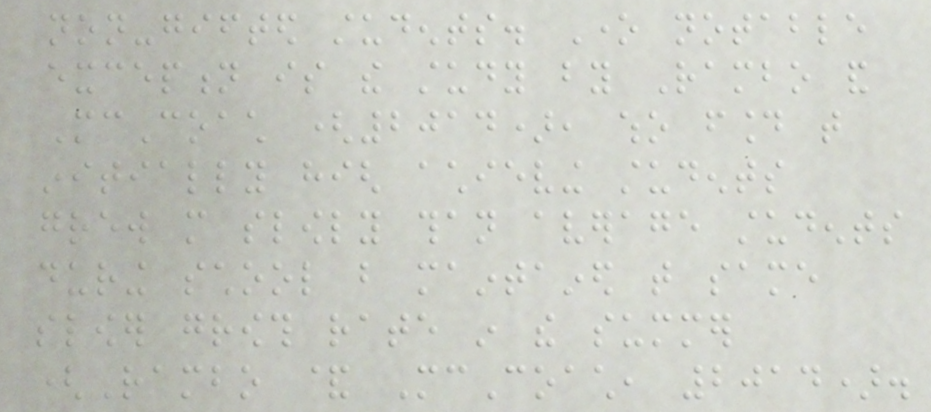non-gifted students. One notable
exception is the study by Rambo and
McCoach (2014), who found that
initially high achieving students
grew more slowly than average students
during school but maintained that same
slower growth rate in the summer
(Rambo & McCoach, 2014).
